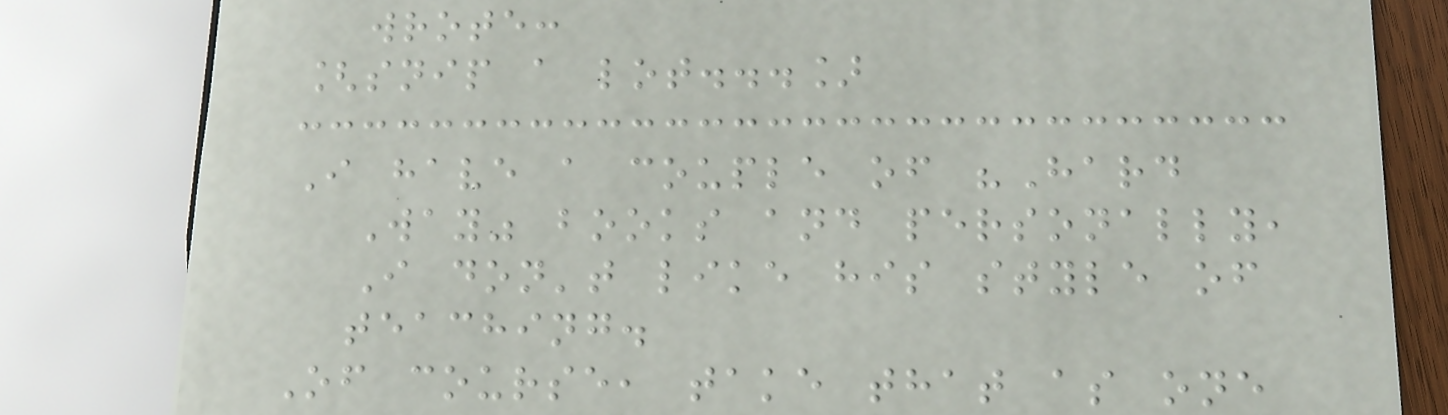wrote:
[snip a lot...]
I have a couple of "Hard
Way" books and personally,
I don't like his style of
teaching.
Of course, take that as one
